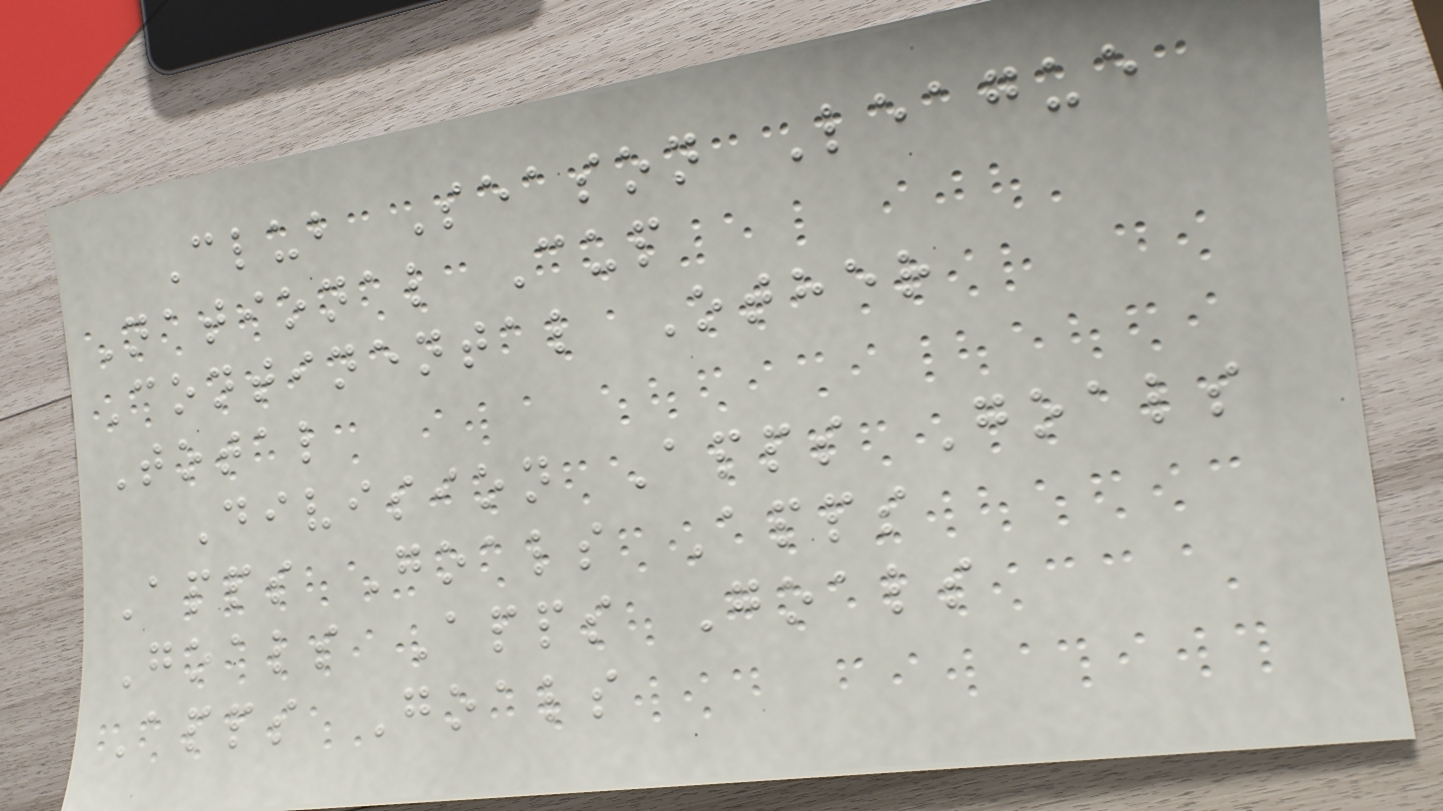Club Season League
National Cup
Continental Other
Total
Division Apps Goals
Apps Goals Apps
Goals Apps Goals
Apps Goals
